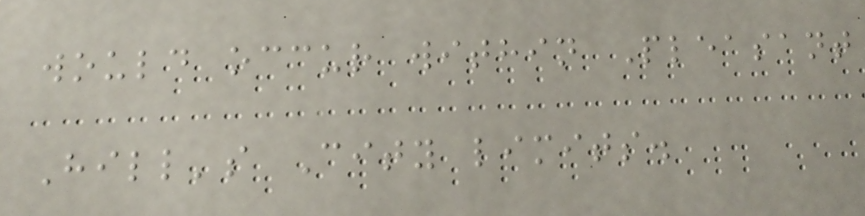would occur within Pleasant
Hill's City limits.
